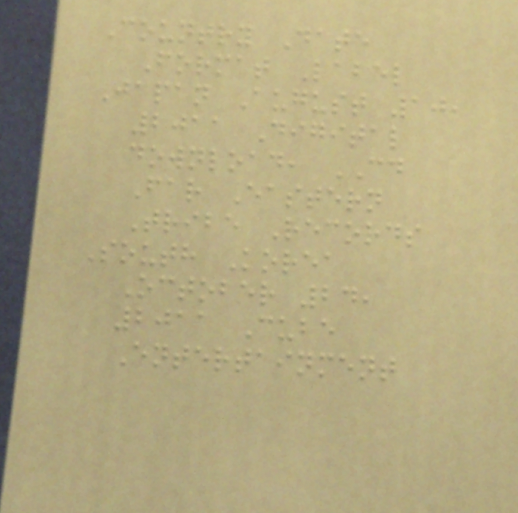Country Date
Format Label
Japan August 10,
2011 Digital
download, CD
Far Eastern
Tribe Records
South Korea
October 24,
2011 Cube
Entertainment
